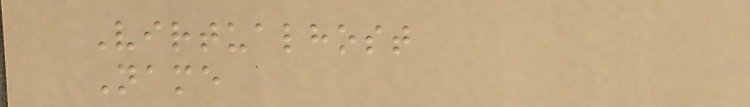Virtualhost
Name
